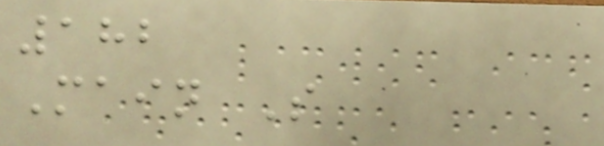182
Main S
